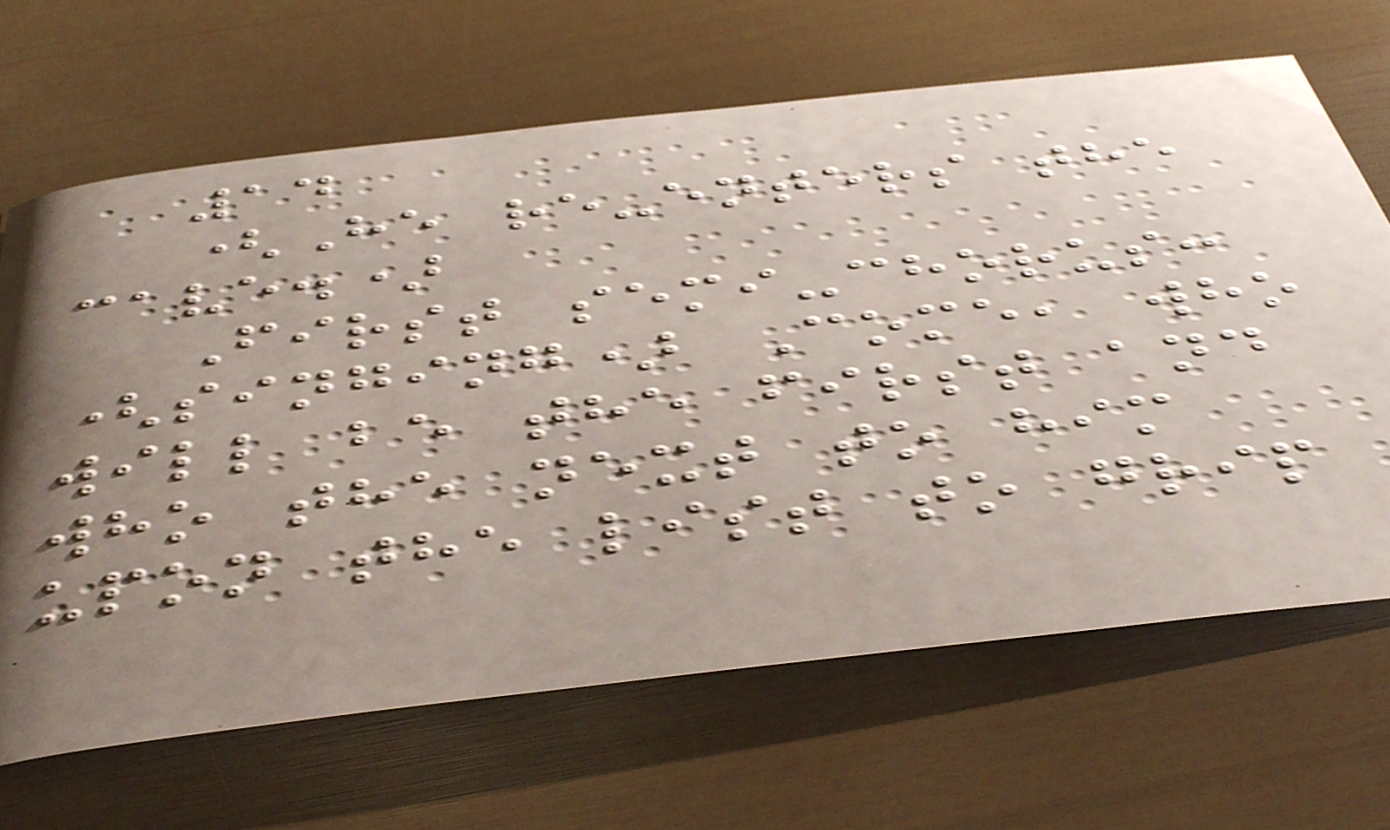14
(He re-enters the
cave.)
First semi-chorus:
(singing) Come, who
will be the first and
who the next to him
upon the list to grip
